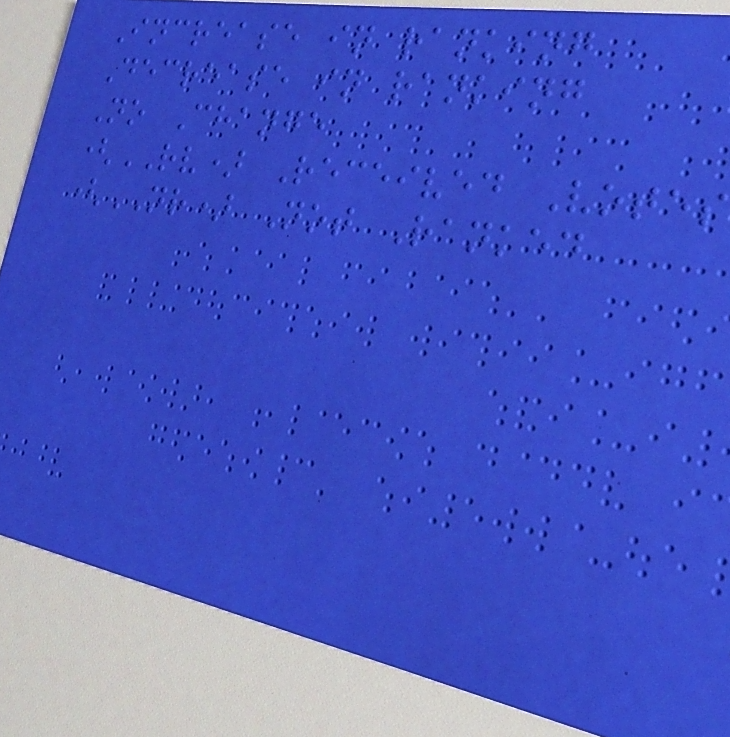Increase in ranking
Decrease in ranking
No Change
(RV) Received Votes
(NR) Not Ranked
